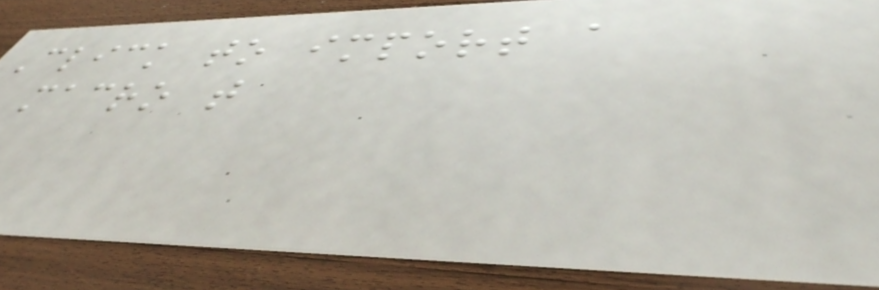Click to import a
macro that
